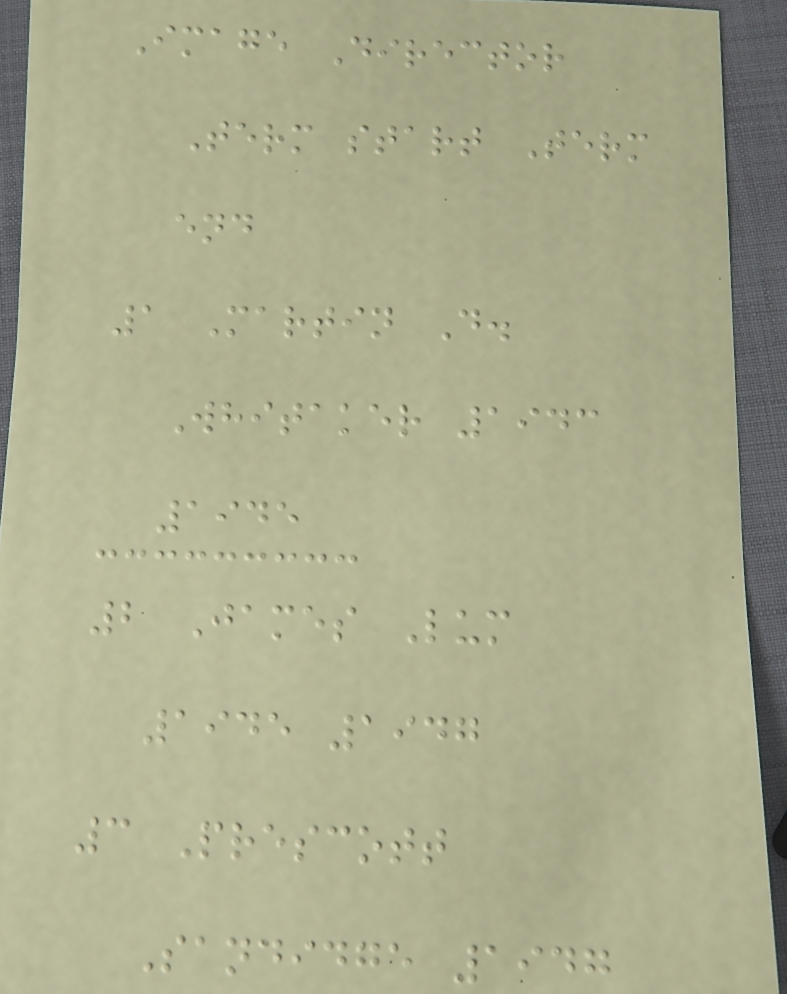Image Director
Term start Term
end
1 Martin D.
Whitaker 1943
1945
2 James Lum
1945 1947
3 Prescott
Sandidge 1947
